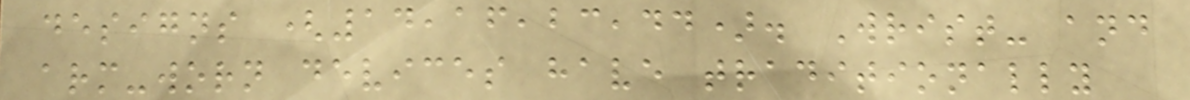designs (14,16,23,44). Wrist- and
arm-worn devices have traditionally
